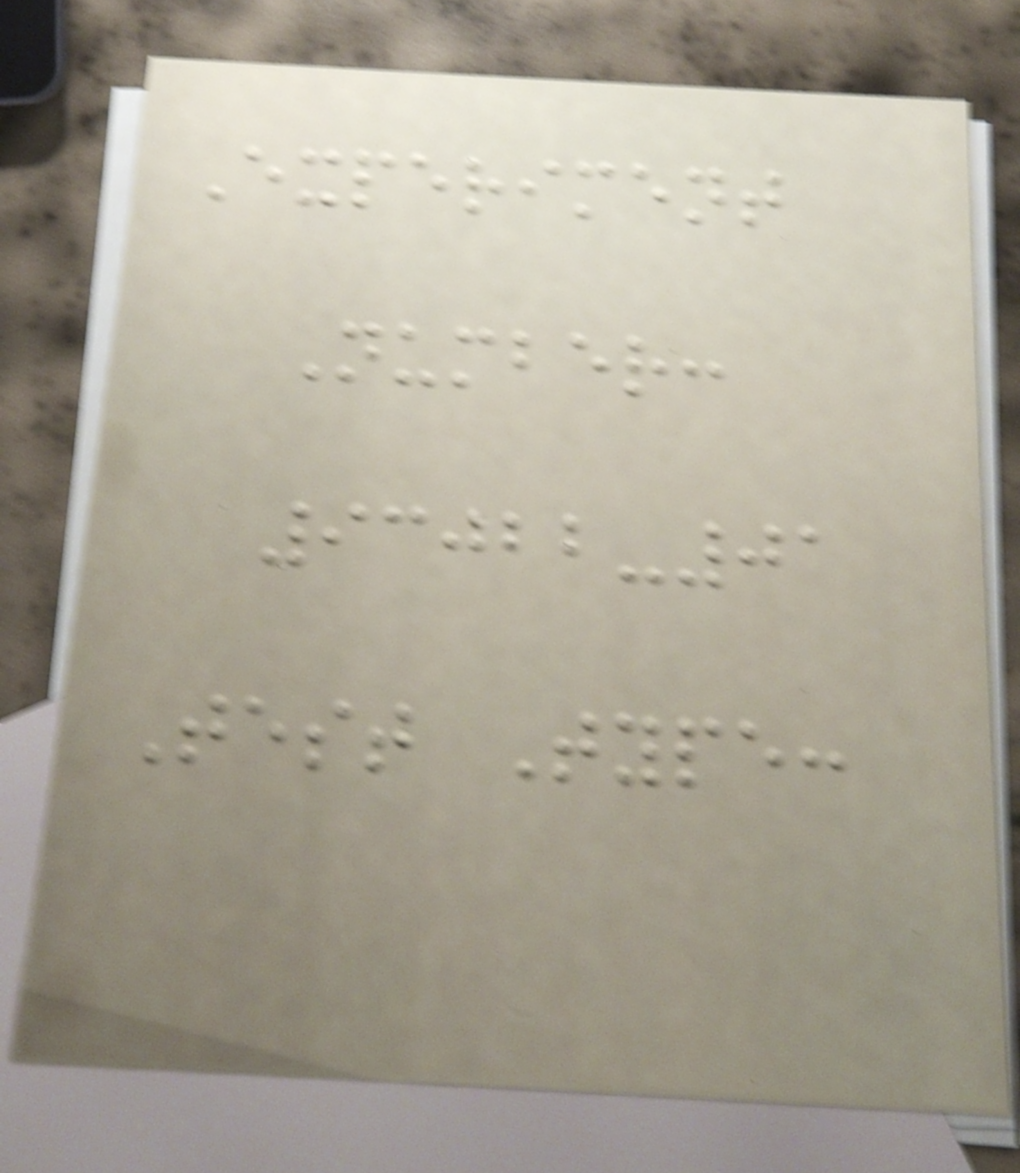Experiment
Number:
93022-01
Test Type:
